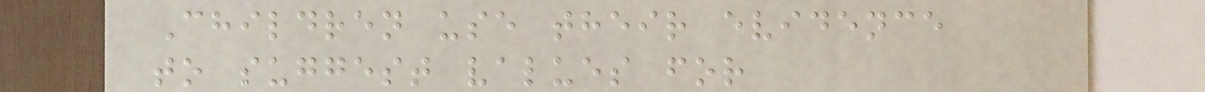Children use their evidence
to suggest values for
